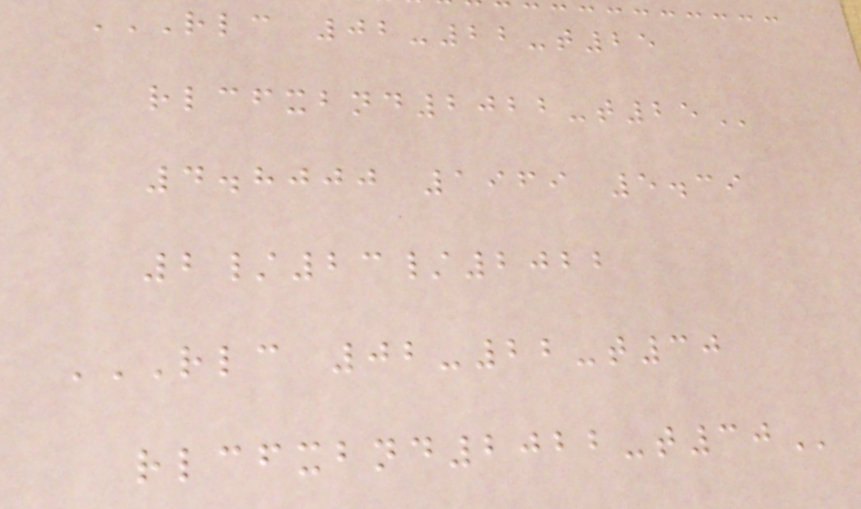RLC 02-22-T25
RLCFXBND2022-T25
4.8000 1969 5.39
2/23/2022
RLC 02-22-T30
RLCFXBND2022-T30
